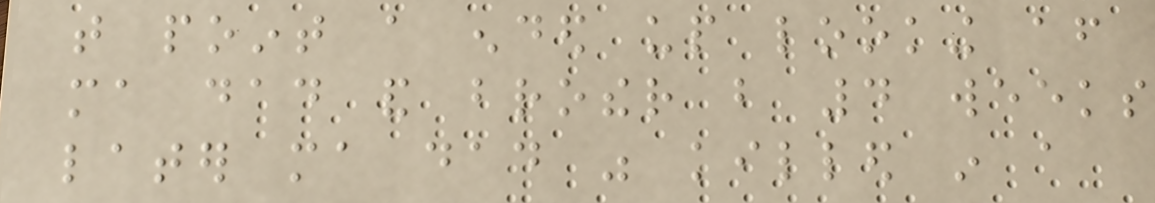that point a ended up looking after
ma dad and brother but 4 weeks
later ma dad was killed in a
